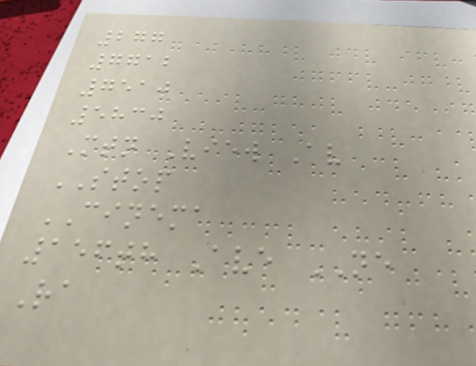277
7712
7510
5830
Mtn View Av
STOP
CINEMA
156th Ave NE
Ra
